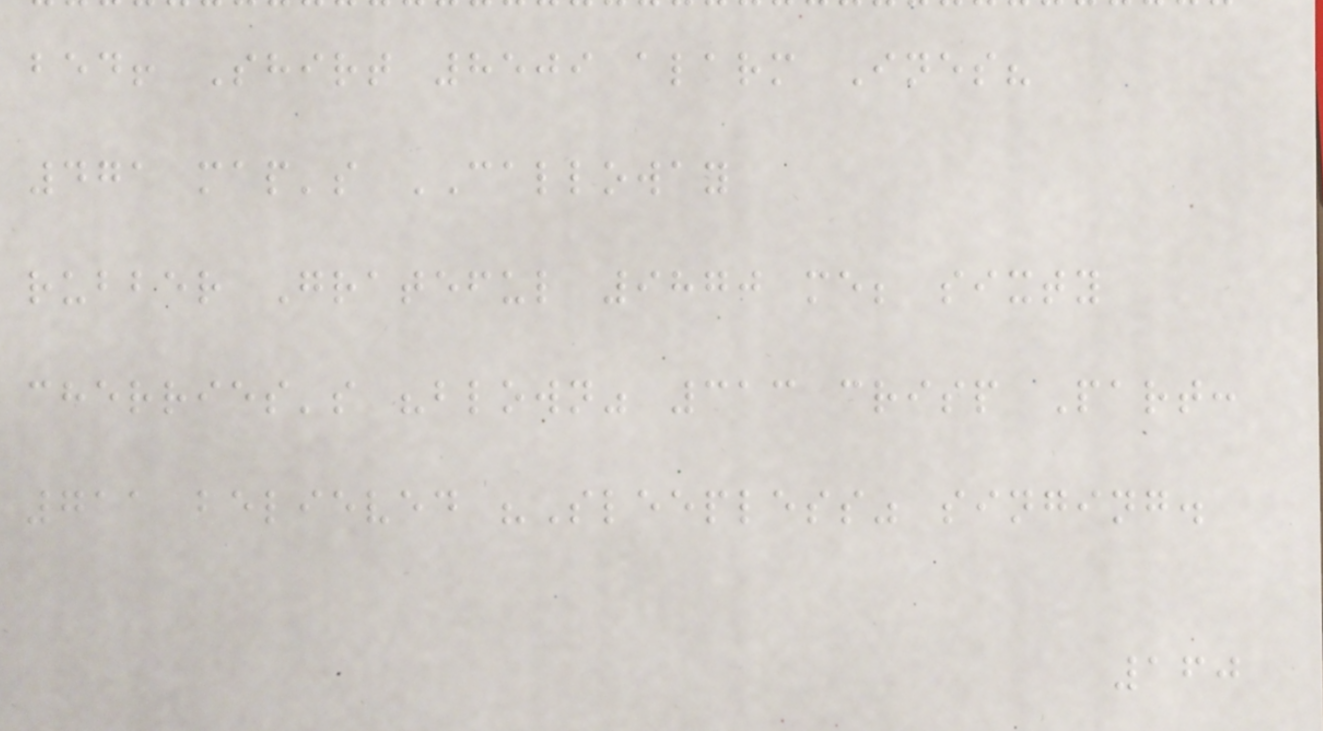bed! Shirt 8509 alarm Ines?
471 map's CALLOWAY
rubber Grateful 9870 me; sixty
cherries's "blown" 313 crisp Part:
711 believed "Sleepless" singing.
160
